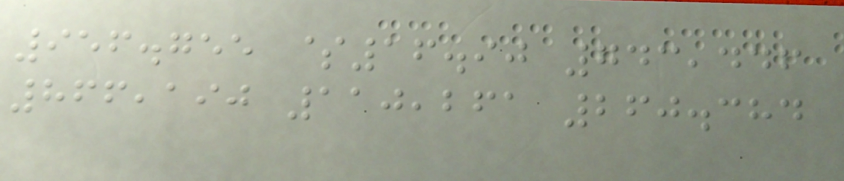956.755 $16.90 743,446
866,190 110,261 260.384
